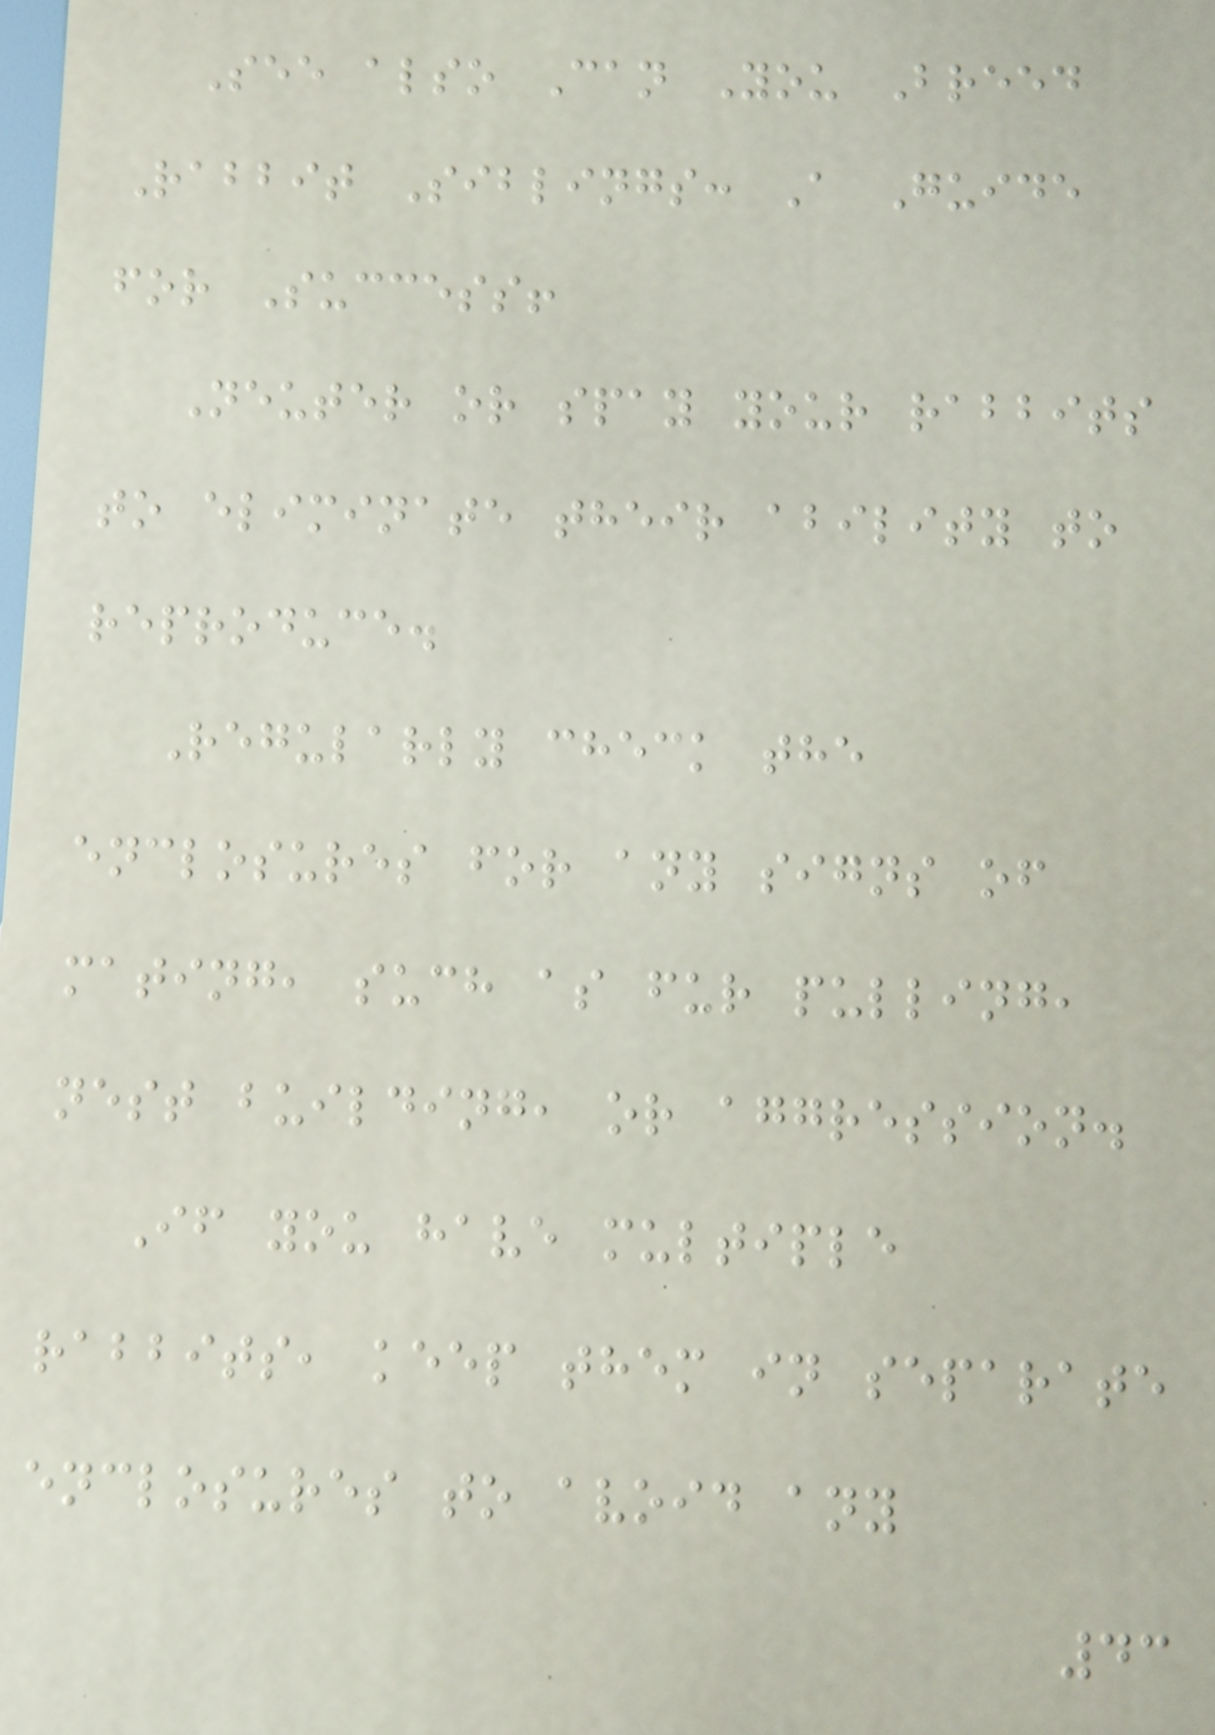See also Can You Breed
Rabbit Siblings: A Guide
for Success!
Neuter or spay your rabbits
to eliminate their ability to
reproduce.
Regularly check the
enclosures for any signs of
mating, such as fur pulling,
nest building, or aggression.
If you have multiple
rabbits, keep them in separate
enclosures to avoid any
43
